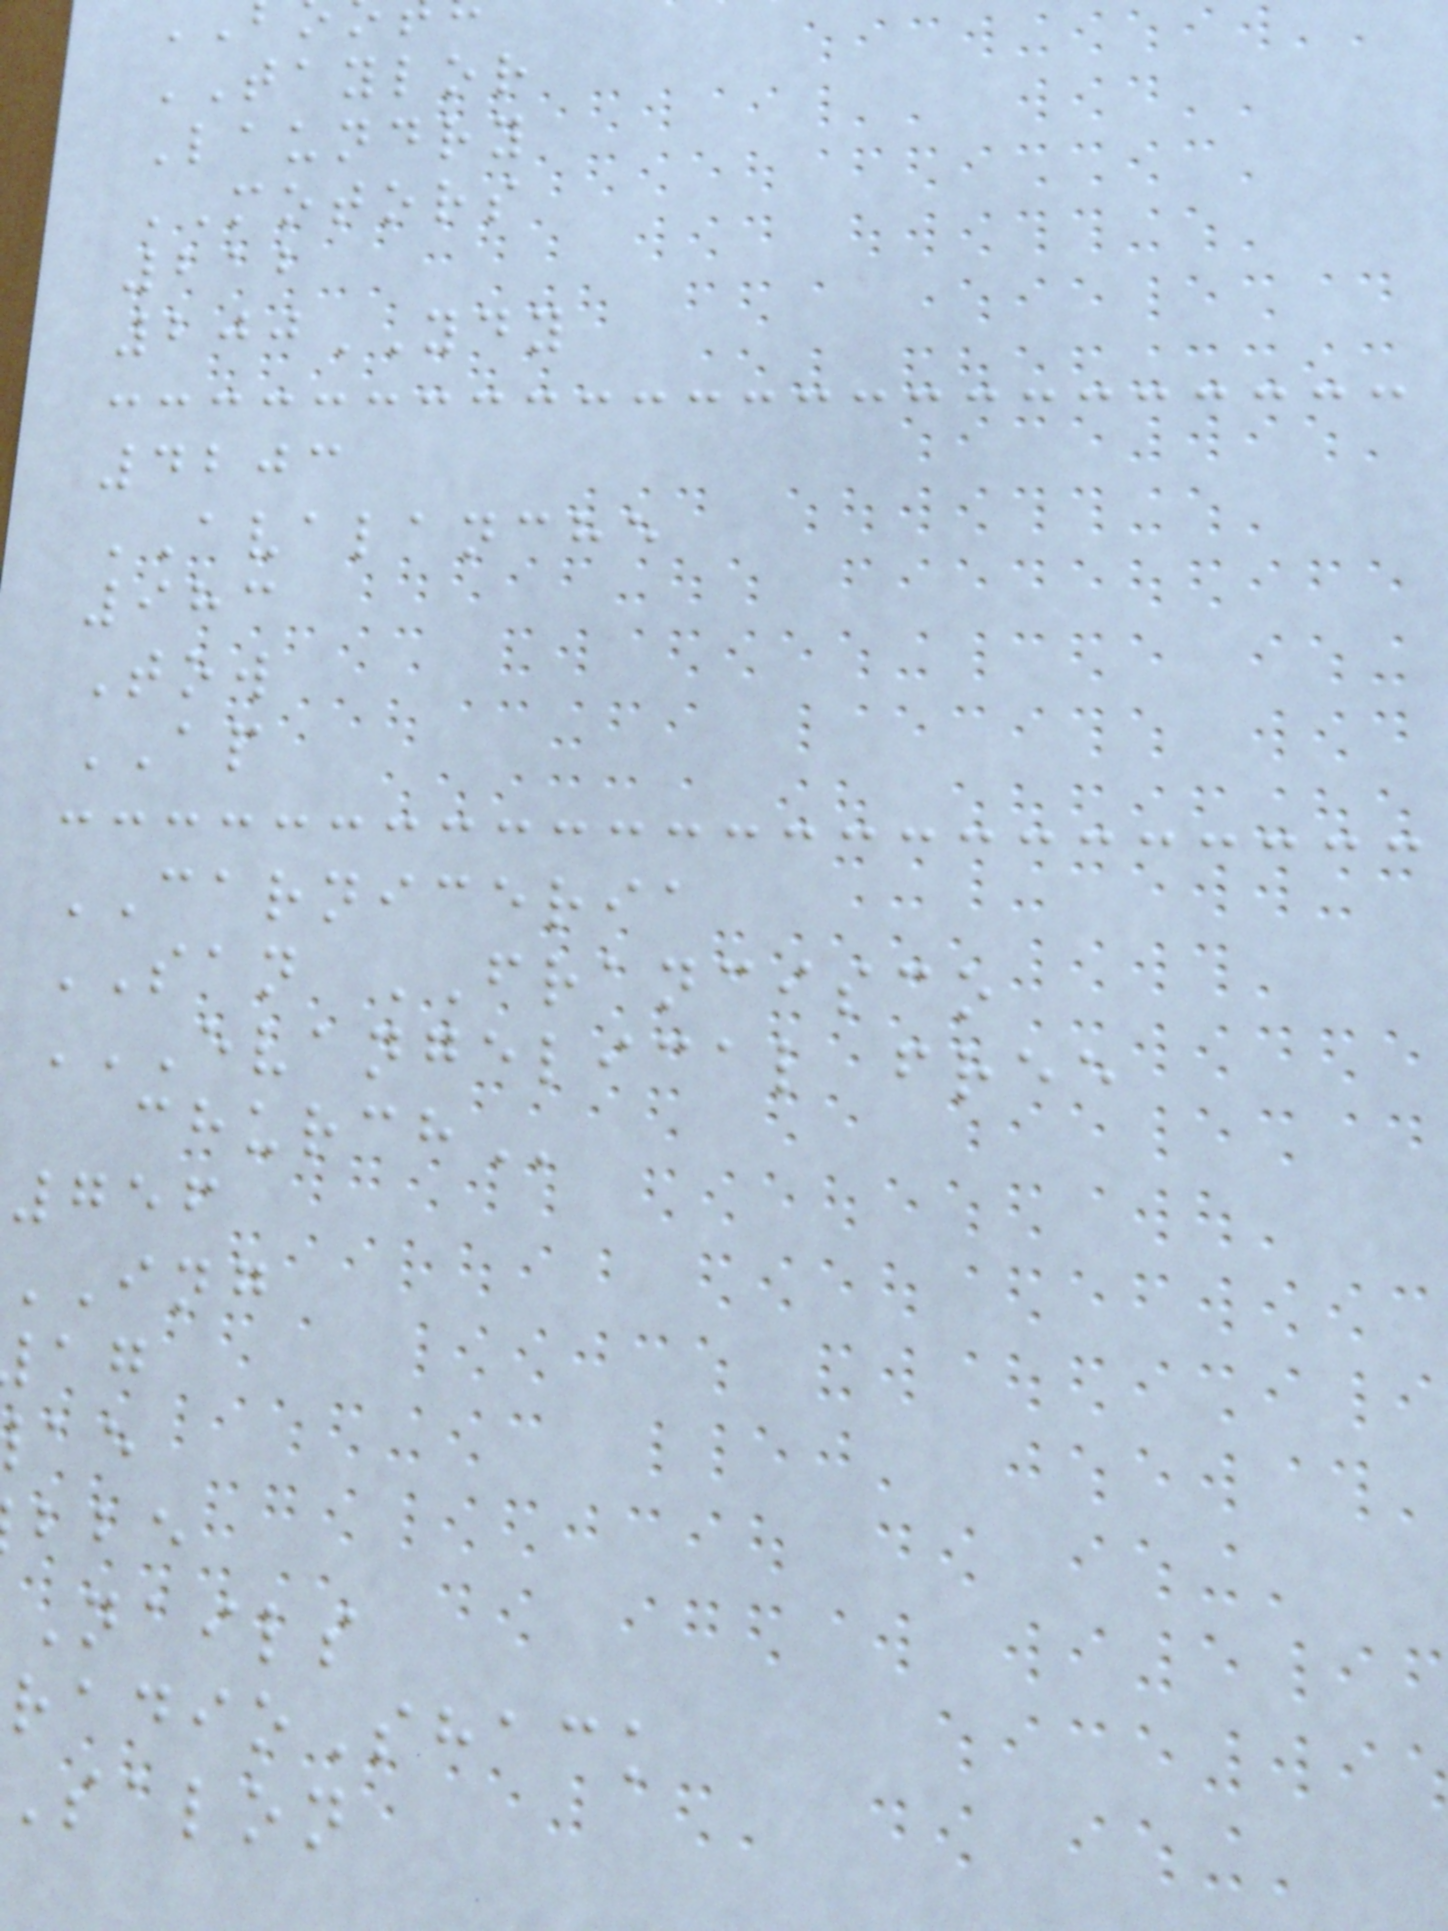TAYLOR
Laundry
MOTORS
212
200YDY
4203
AVALANCHE
983
Tow
AP
CARNICERIA
SAN FRANCISCO
EVANGELICAL FREE
756
ING
nails
adioShack
salon
